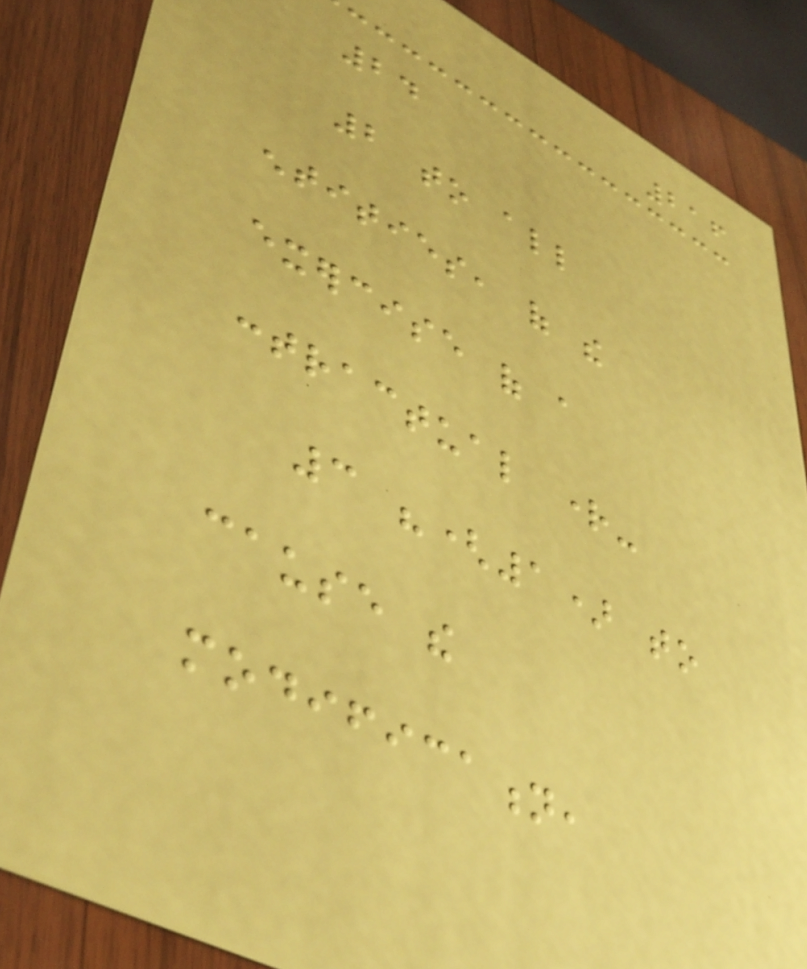216
24
2 to all
entities, of the
exercise of a
contractual right-
3 "(1) to
cause the
modification,
